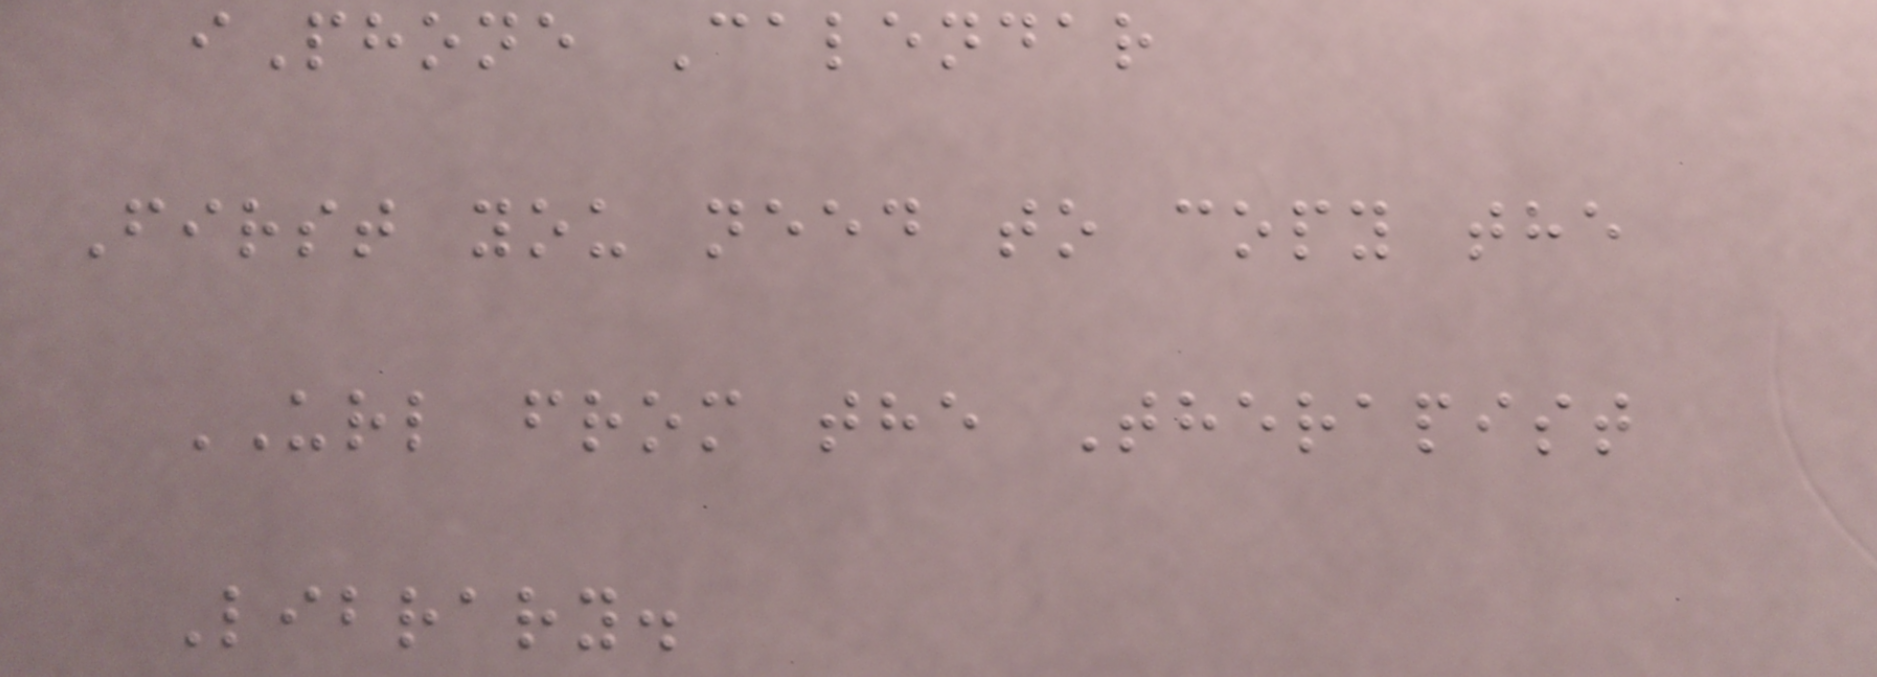iPhone Calendar
First you need to copy the
URL from the Therapist
Library.
